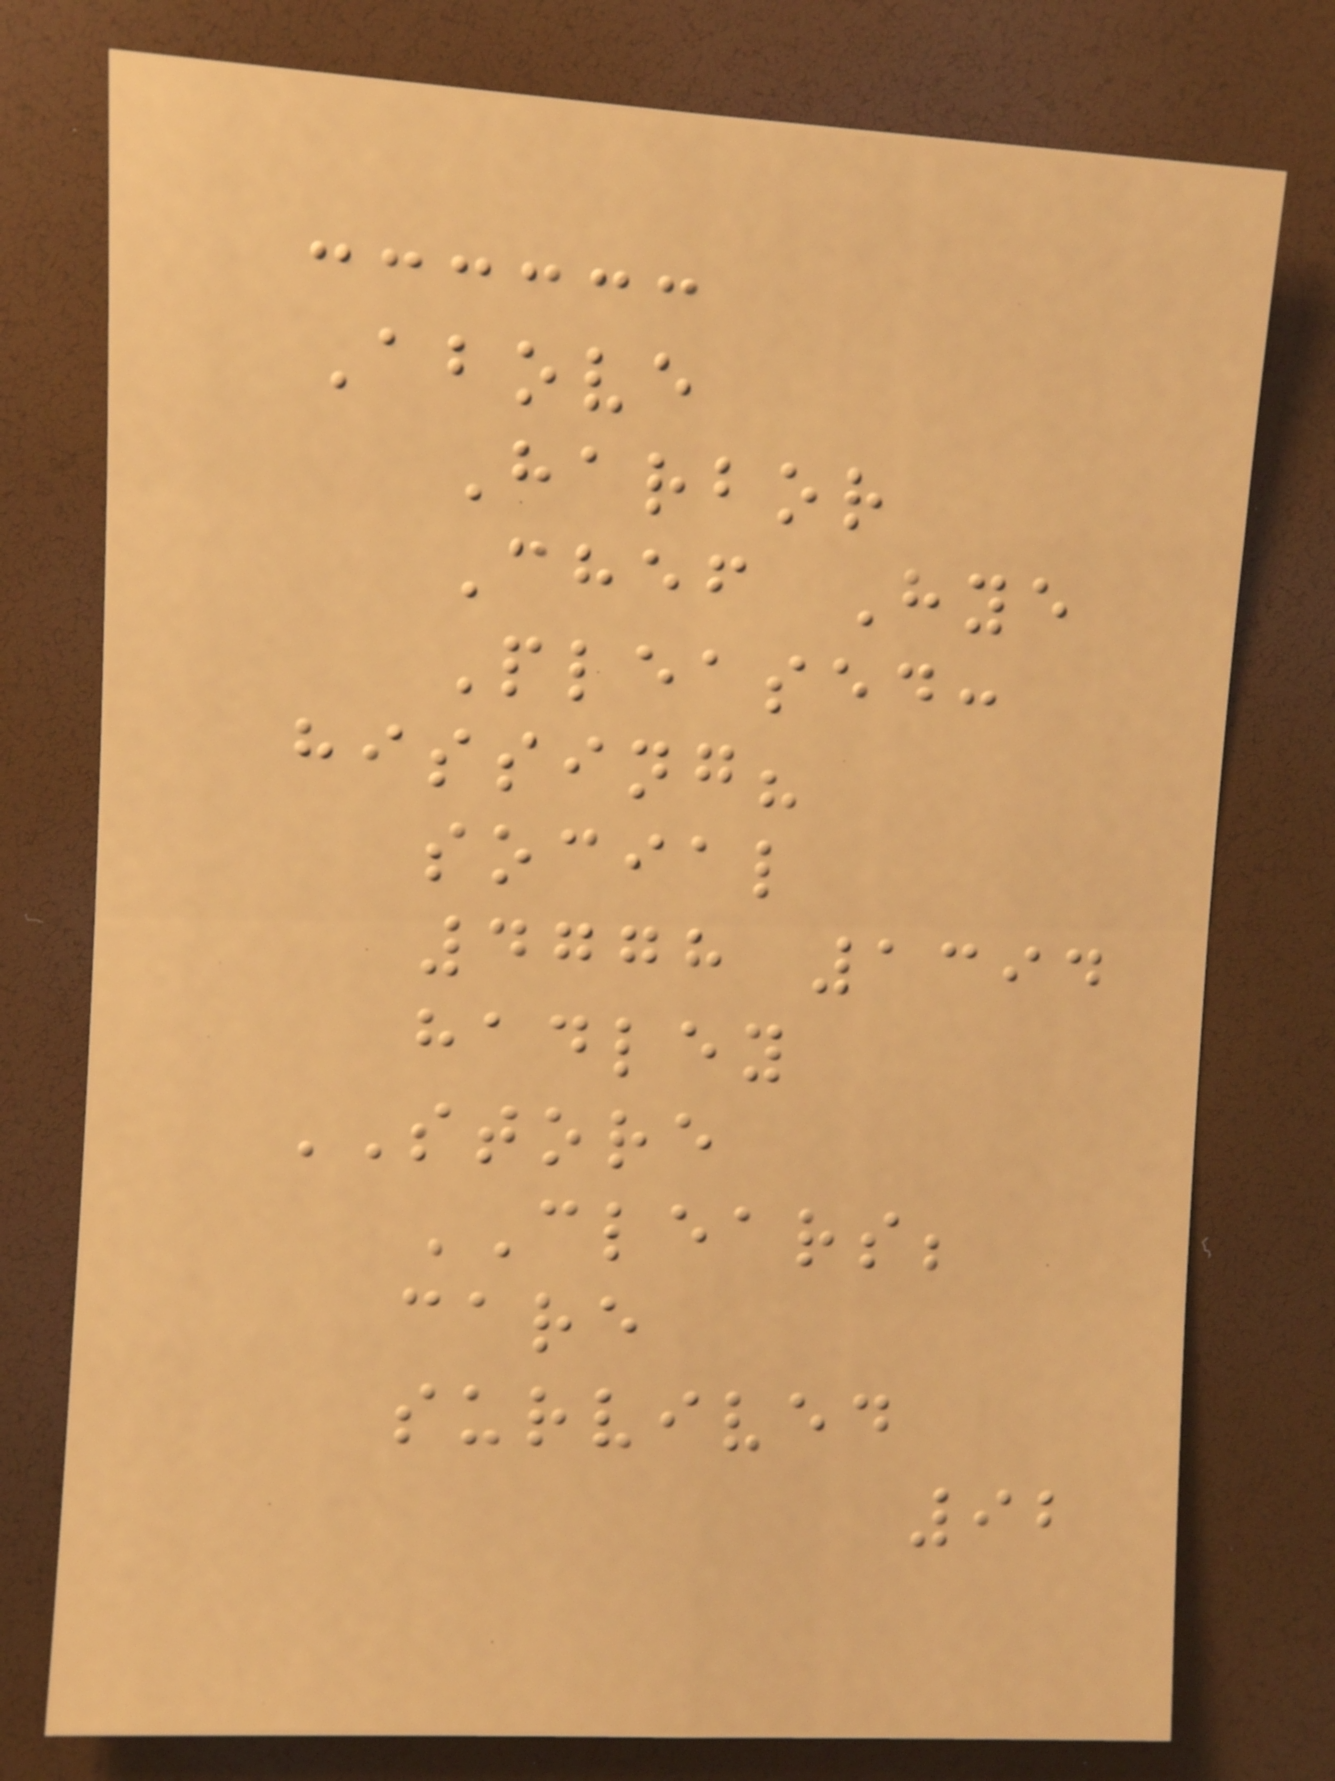Above
Harbor
Chef Hye
Pleased:
hissing?
social
4778 1394
hadley
STORE
CLEARS;
care
survived
92
